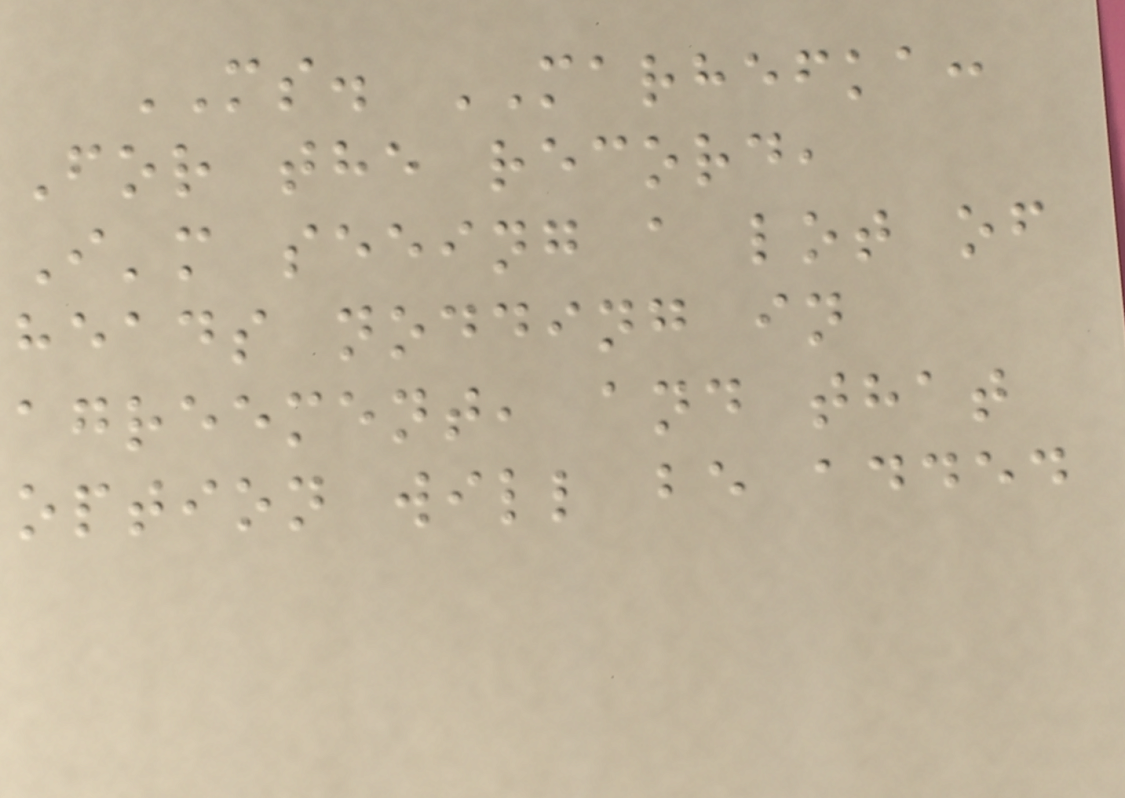MS. MARHEFKA:
For the record,
I'm seeing a lot of
heads nodding in
agreement, and that
option will be added
